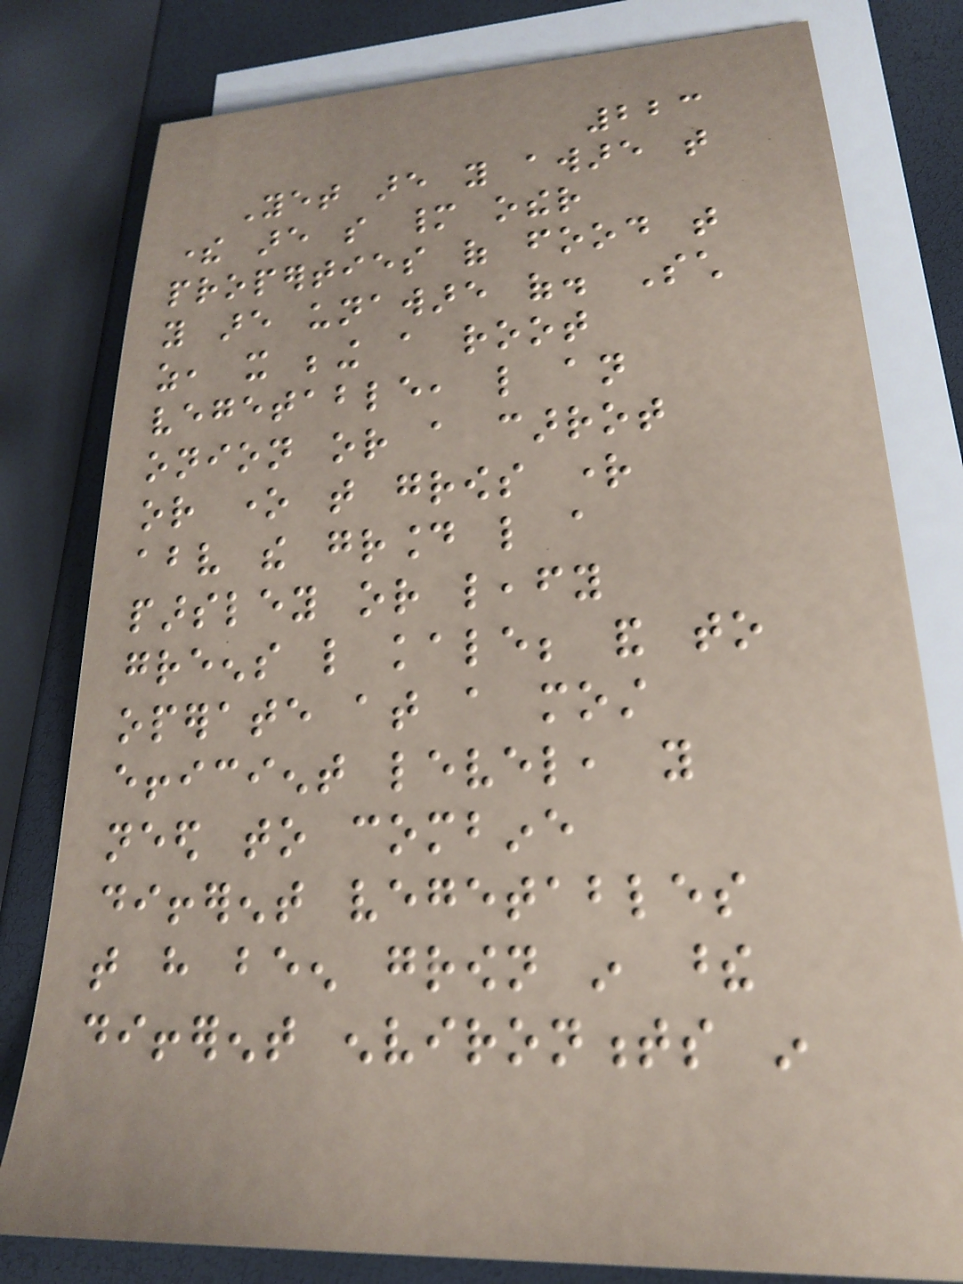223
Yet are you aware that
there are so many other
properties of food that
you are unaware of. Such
as, it being a root
vegetable, like an
onion or a carrot
or one that grows right
above the ground like a
parsley or leafy
greens like kale; and to
operate at a most
efficient level, you
need to combine
different vegetables
that have been grown in these
different environments in
